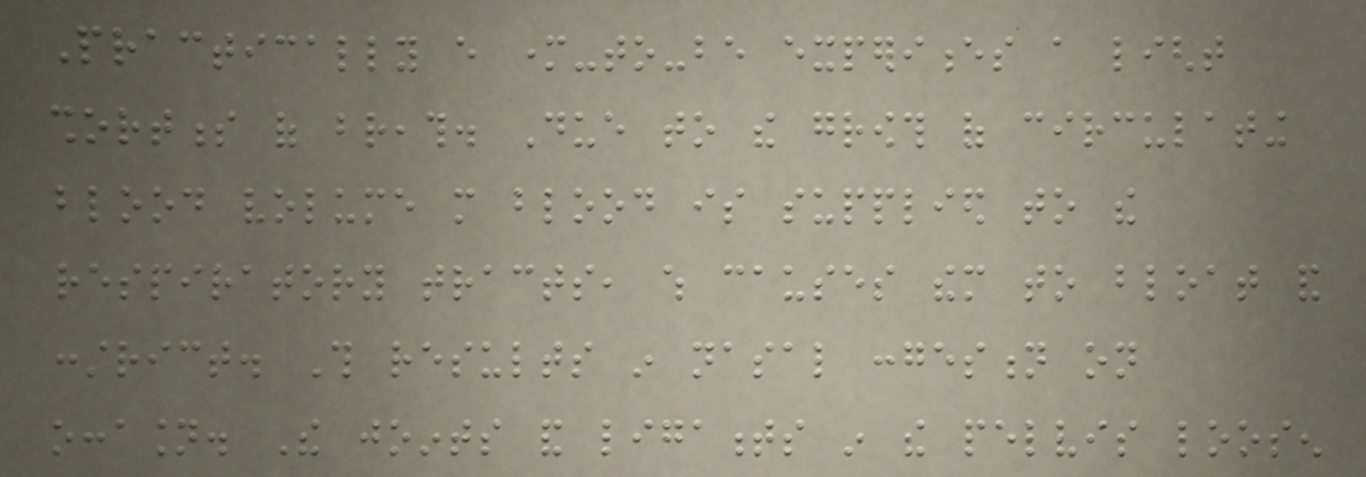Practically every mother-to-be experiences a light
shortness of breath. Due to the growth of circulating
blood volume more blood is supplied to the
respiratory tracts, which causes them to bloat and
constrict. This results in nasal congestion on
occasion. The joints and ligaments in the pelvis loosen
